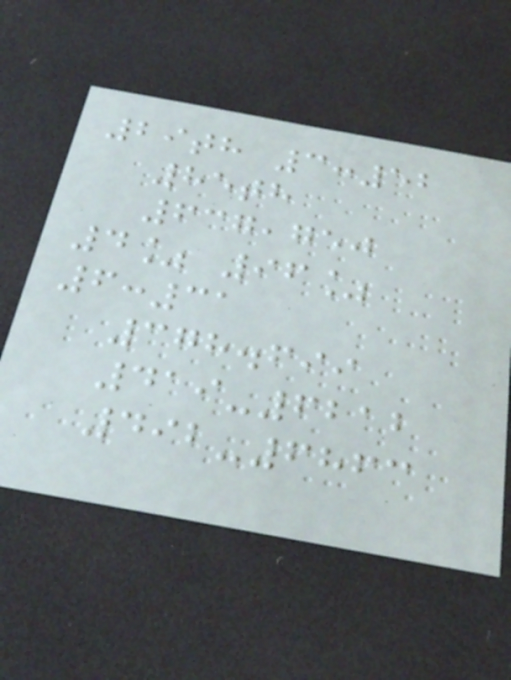29th 3:52
85th
637,750
4% 96%
6:31
378.699
419-6212
492-6863
